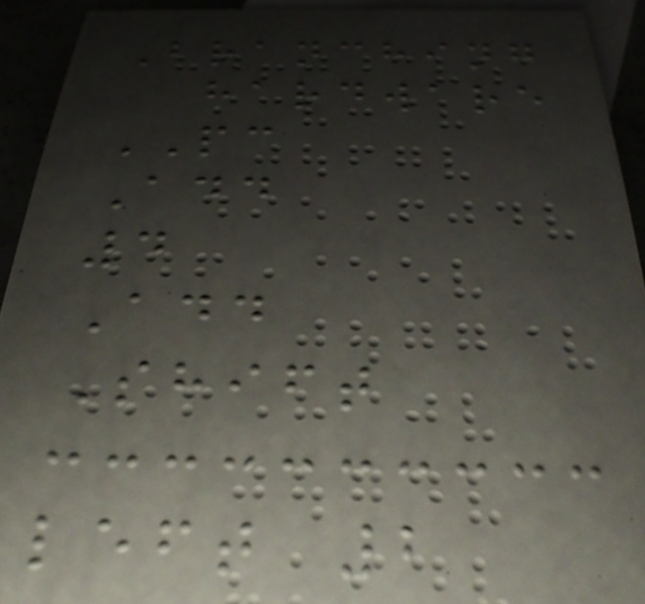Branching
hardware
PC
Add
4
Add
Shift
left 2
